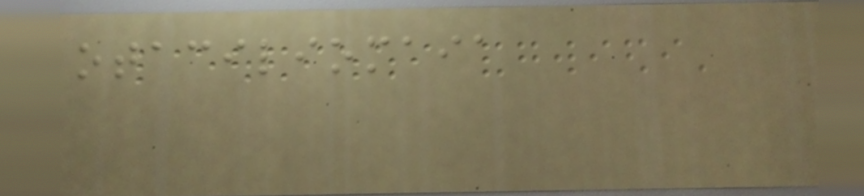otaciliomaia
